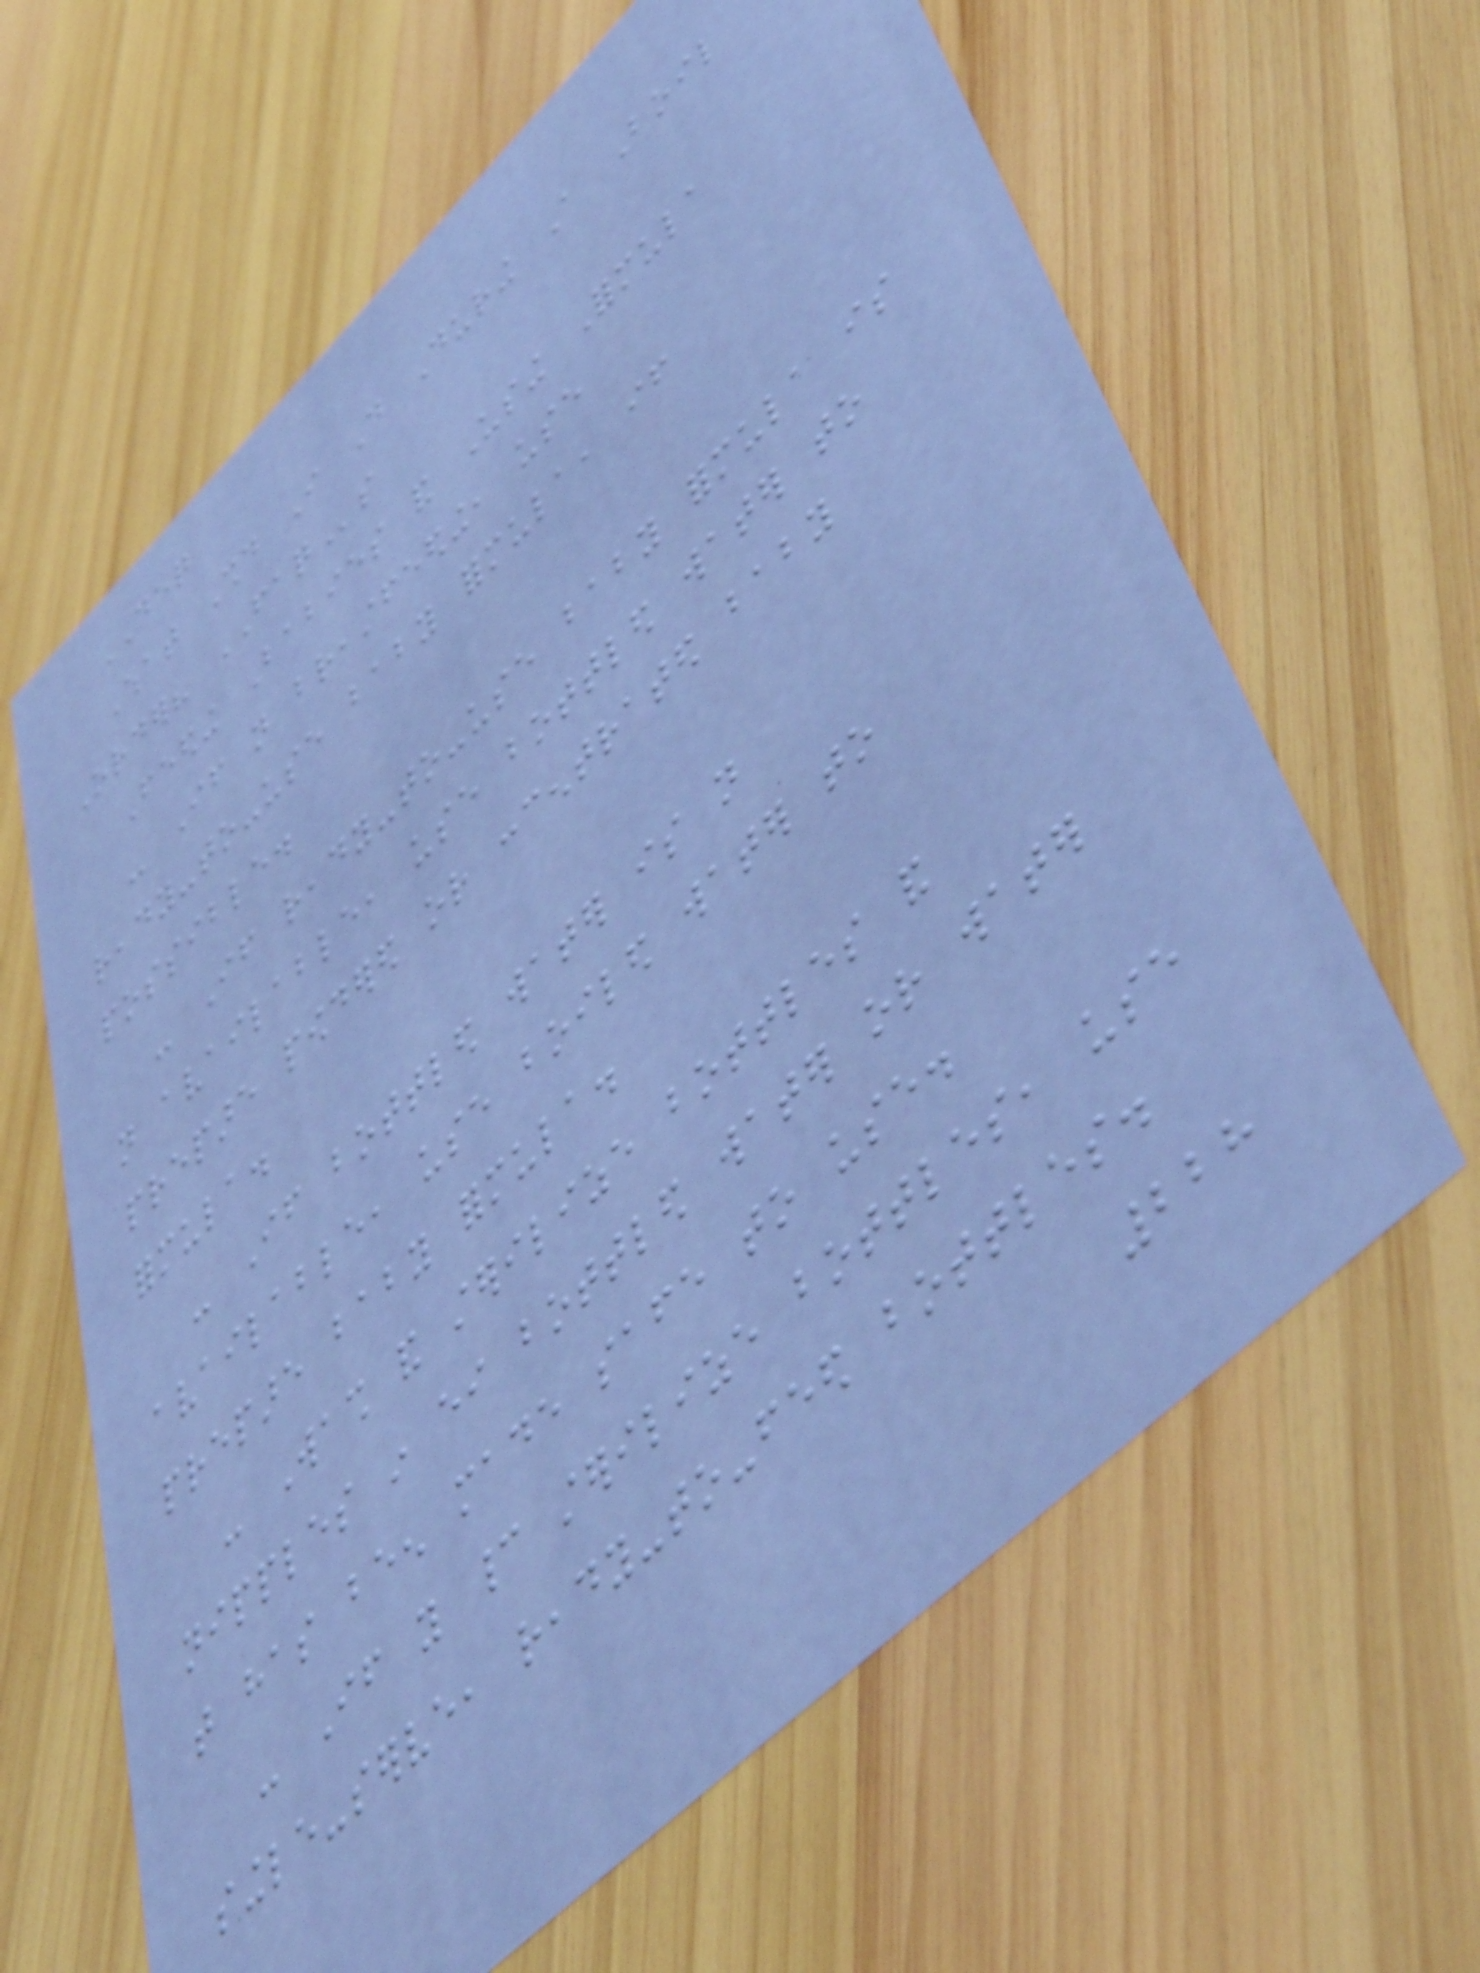DEQ
What Should I Do During A Boil
Order? FAQs
Feeding Babies and Using Formula
- If not breastfeeding, use
ready-to-use baby formula, if
possible.
- If ready-to-use baby formula is
not available, use bottled water to
prepare powdered or concentrated baby
formula.
- If bottled water is not
available, use boiled water to
prepare baby formula.
- Wash and sterilize bottles and
nipples in either bottled water or water
that has been made safe to use.
- If you cannot sterilize bottles, use
single-serve, ready-to-feed bottles.
228
